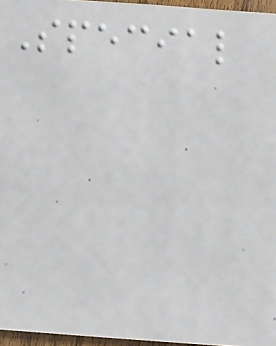Special
